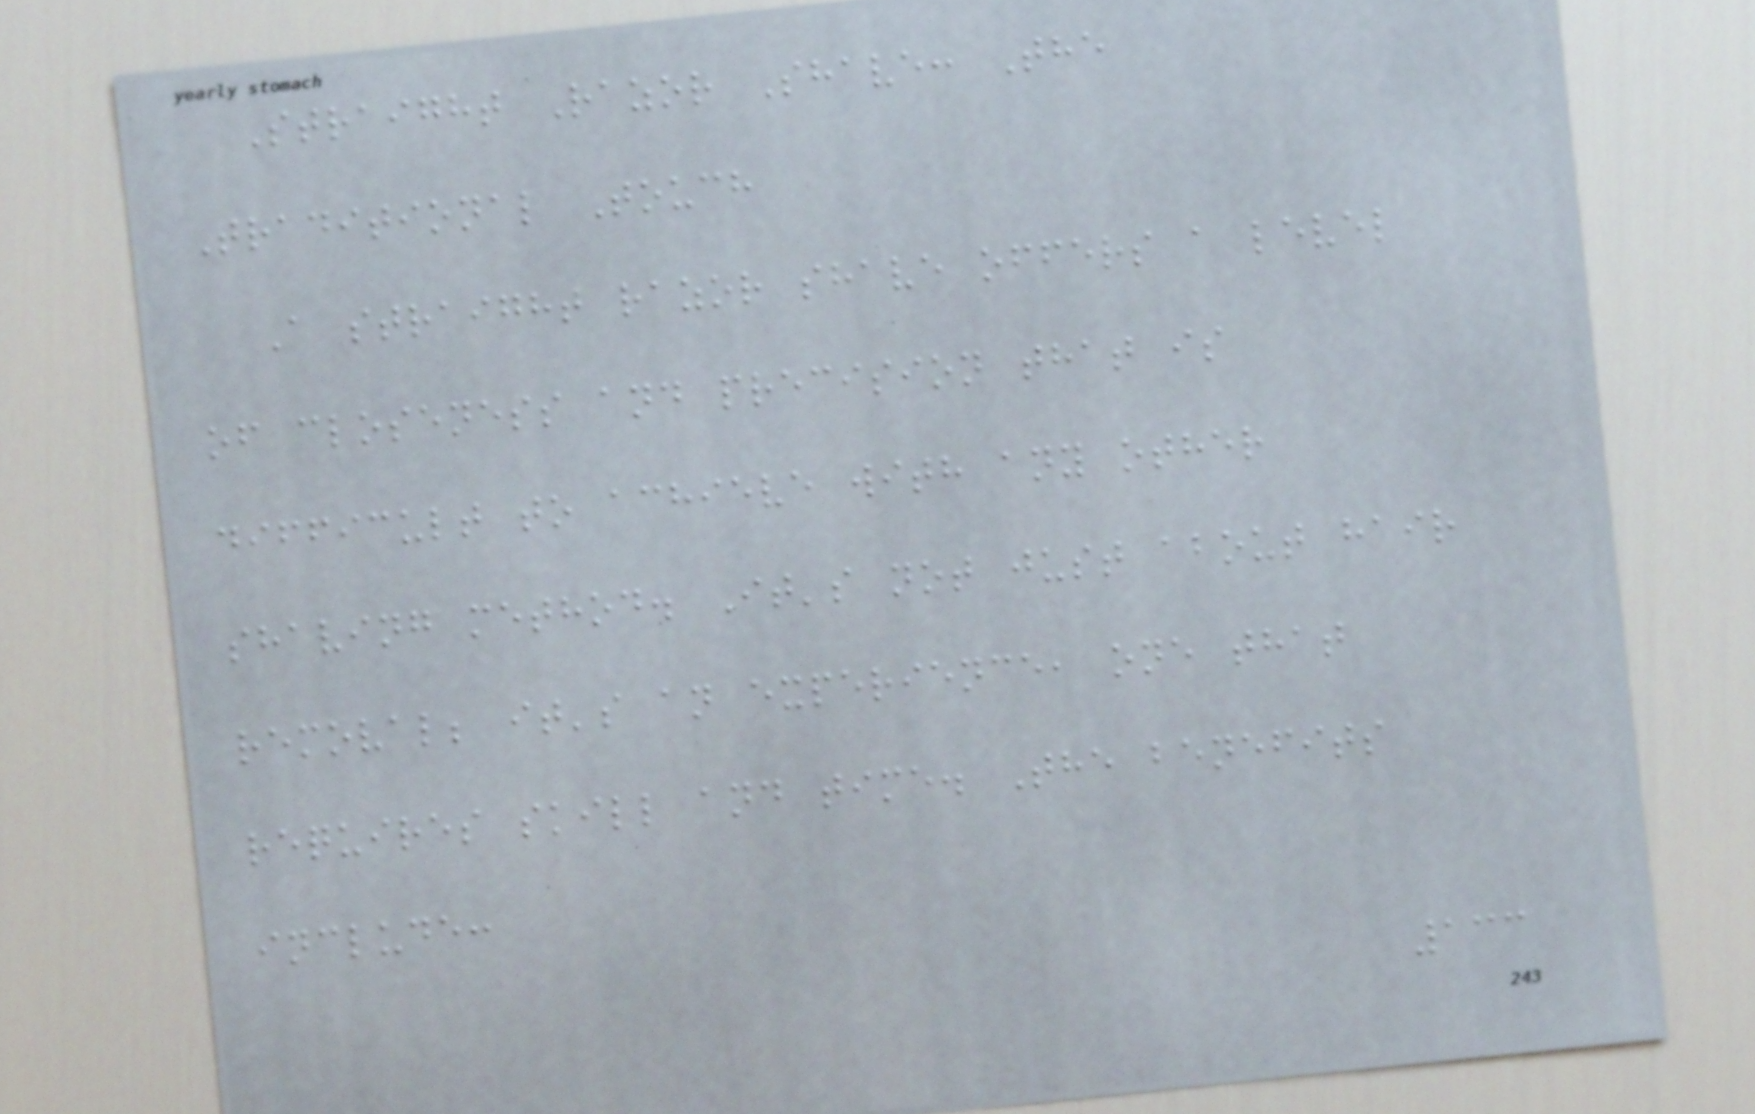Straight Razor Shave: The
Traditional Touch
A straight razor shave offers a level
of closeness and precision that is
difficult to achieve with any other
shaving method. It's not just about hair
removal; it's an experience, one that
requires skill and time. The benefits
include:
133
